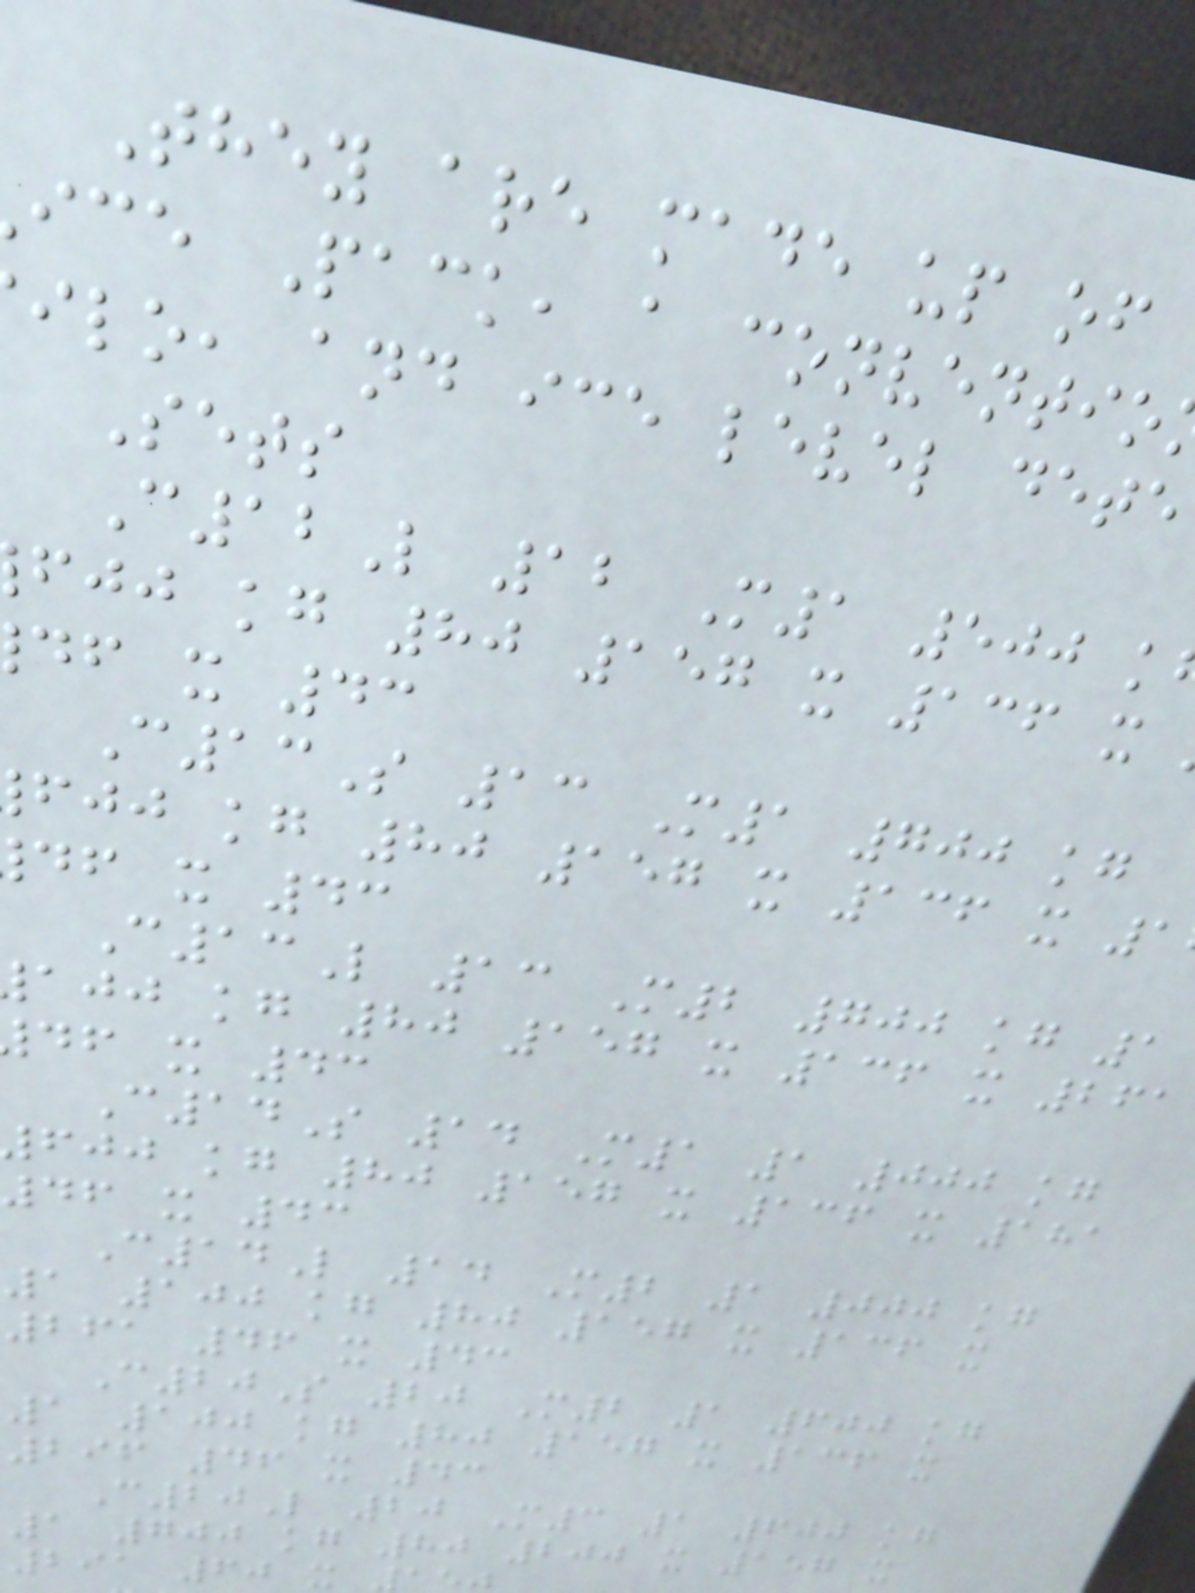They are made up of
ice Pack, a conventio
ilo, and ice level dete
Sets
C12L 12 M1 500 k
fjj kg 80 157 x 136 x
df x 43
C13S 13 M1 700 kg
fjj kg 80 157 x 136 x 1
df x 43
C13L 13 M2 700 kg 1
ajj kg 80 157 x 136 x 261
df x 43
C14S 14 M1 1 000 kg
fjj kg 80 157 x 136 x 181
df x 43
C14L 14 M2 1 000 kg
1 100 kg 80 157 x 136 x
261 46 x 43
C20S 20 M2 1 600 kg
1 100 kg 80 157 x 136 x
296 46 x 43
C20L 20 M3 1 600 kg
1 700 kg 80 200 x 157 x
291 60 x
